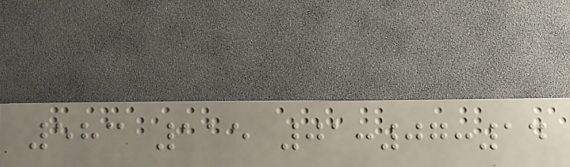583 115 01:07:14
